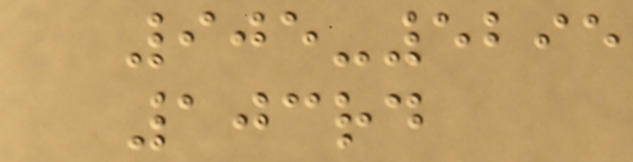905-5295
103rd
